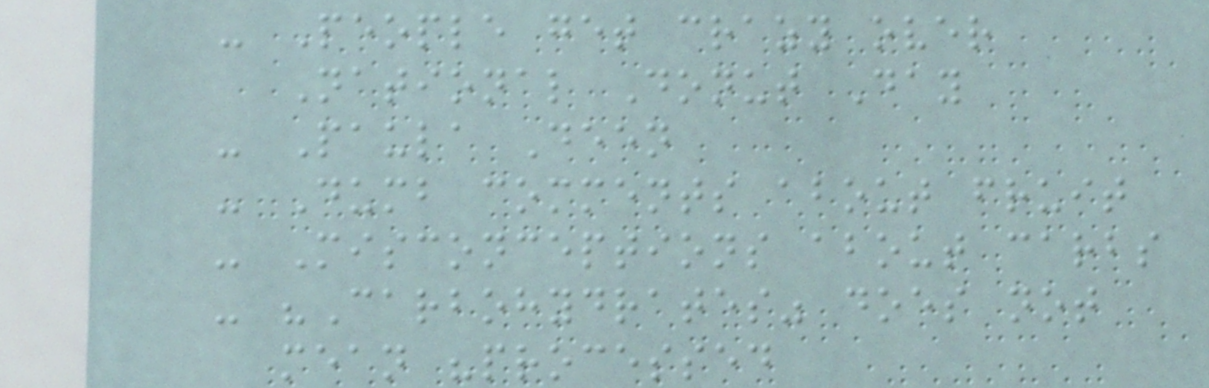- People get crazy over
National Donut Day
- Paula Deen
- Dumb comments about fruit
- Misconceptions about carbs
- "Carbohydrates" does not
mean "processed
